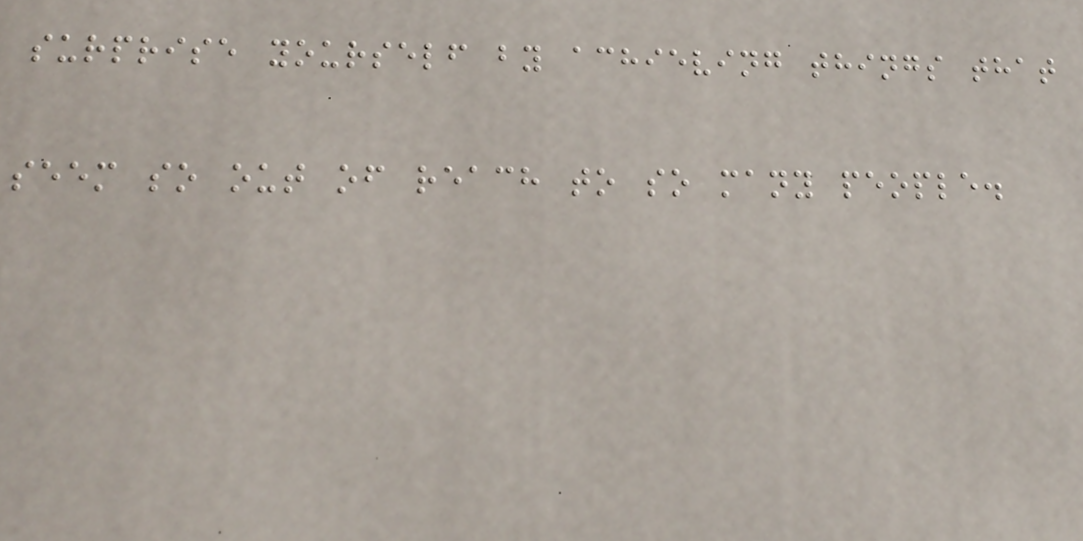surprise yourself by achieving things that
seem so out of reach to so many people.
